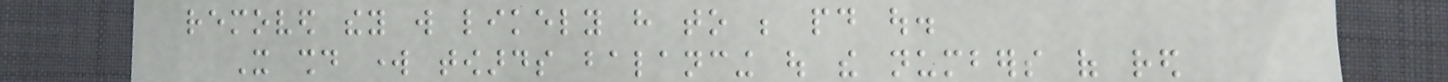removed they will likely have to be paid out.
It should work towards balancing out the numbers of red
